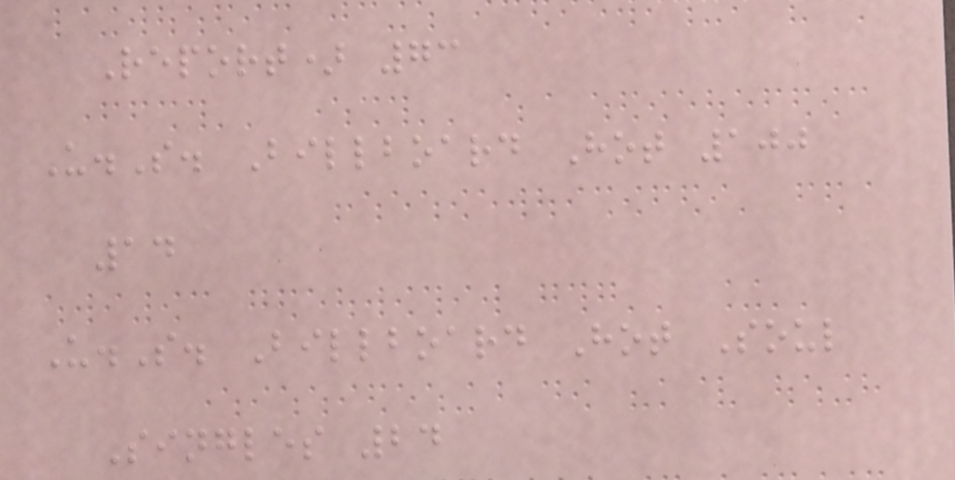Report) 73
U.S. Billboard Hot 100
14
U.S. Billboard Hot Soul
Singles 24
